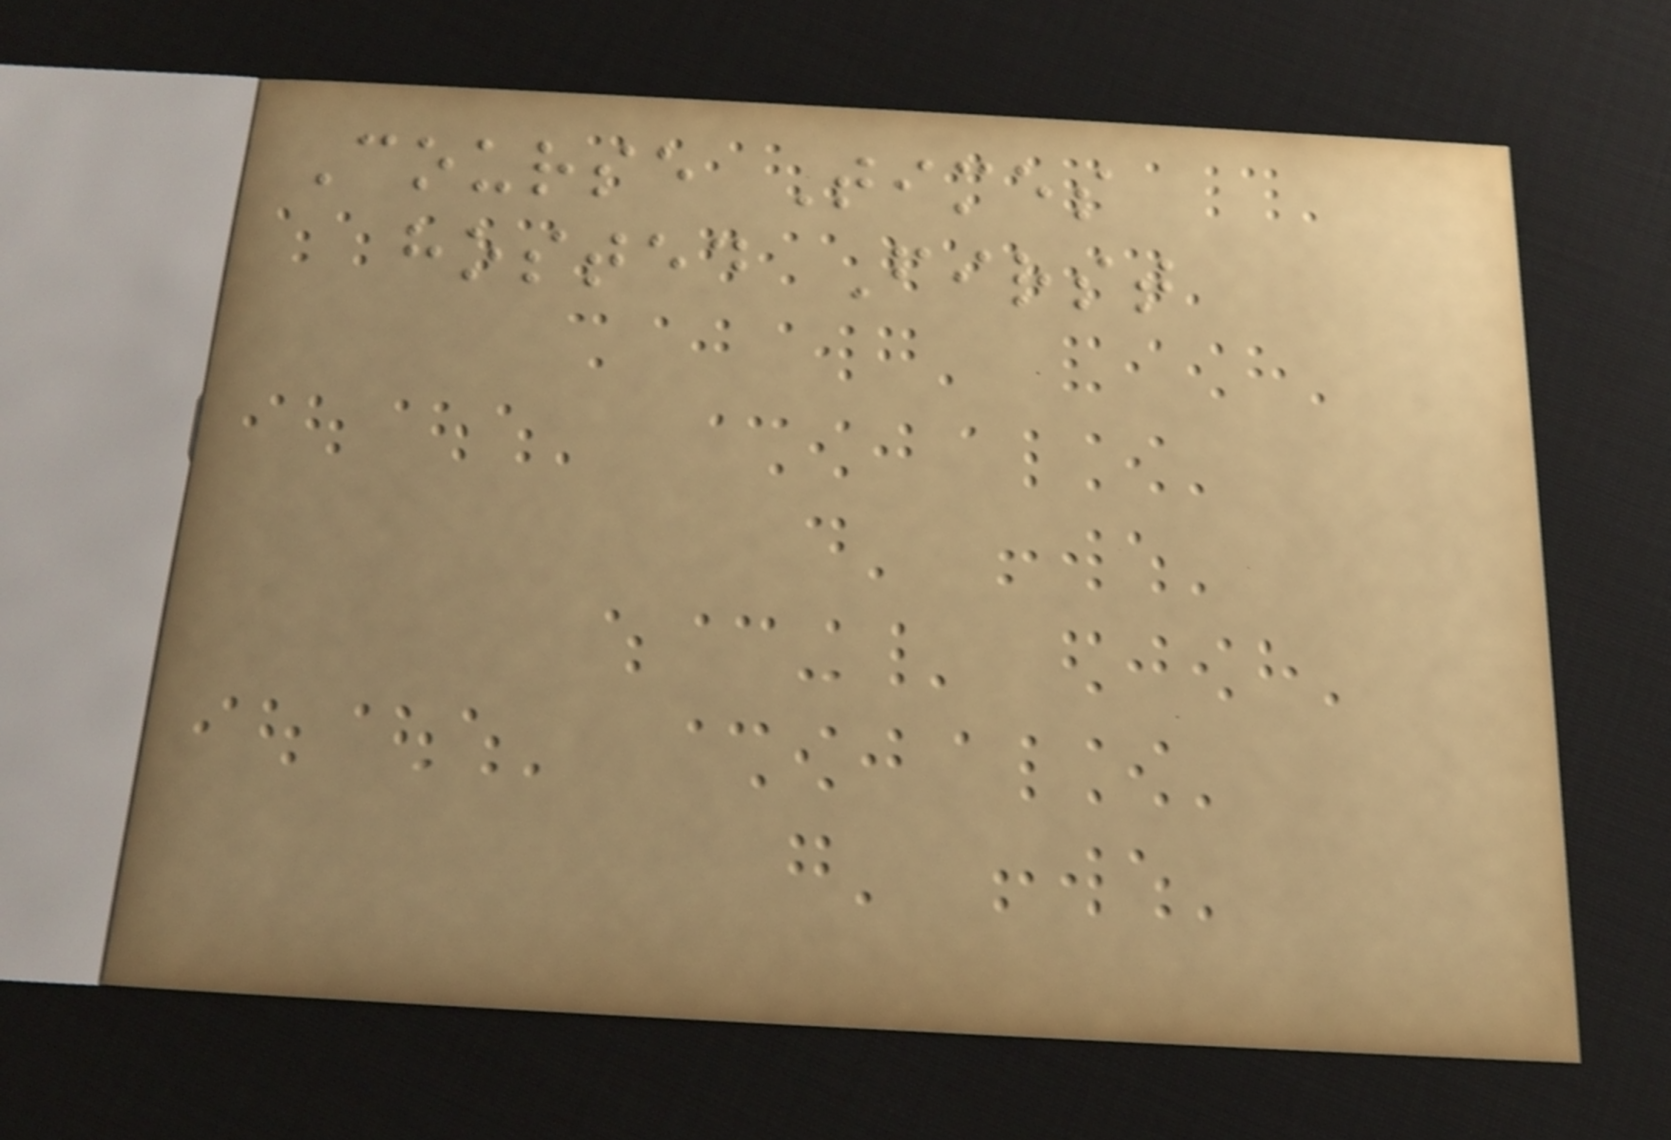Course Times
hosted First
